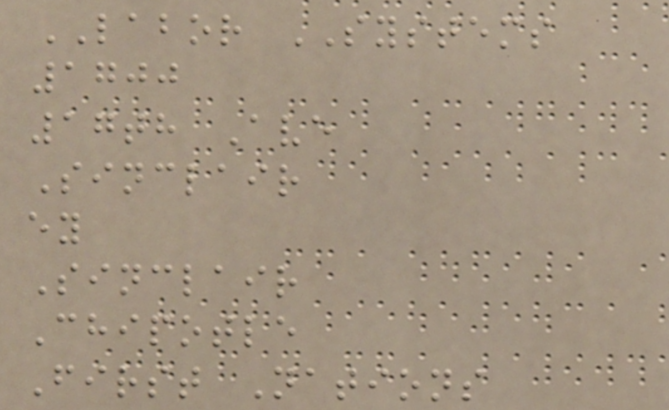LABOR SYSTEMS
1700
17th Ave
Sinclair
ey
Sinclair
Chipotle
First Nations
